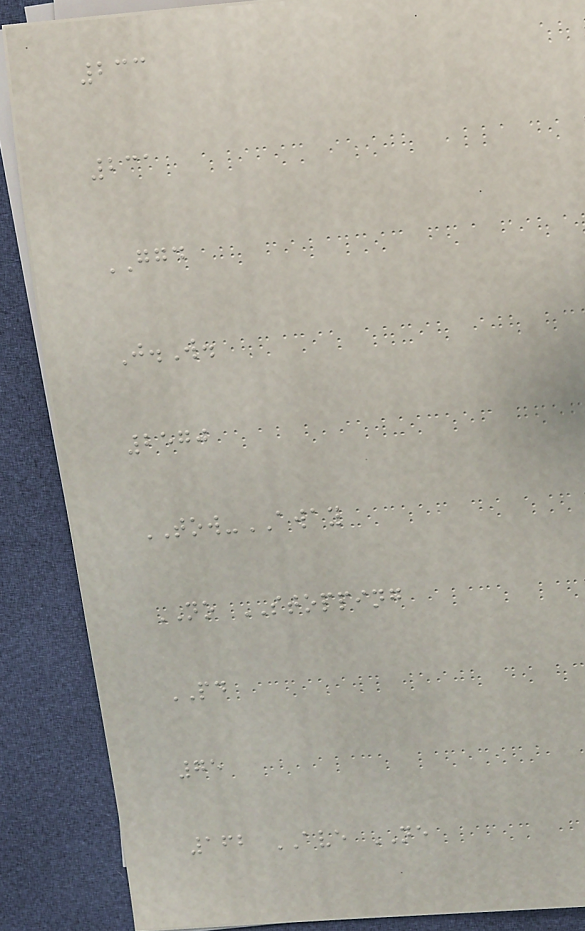233
231
GGD
J.W.
2570
TOW-AWAY
NO STOPPING
PD
75
162 AVE NE
